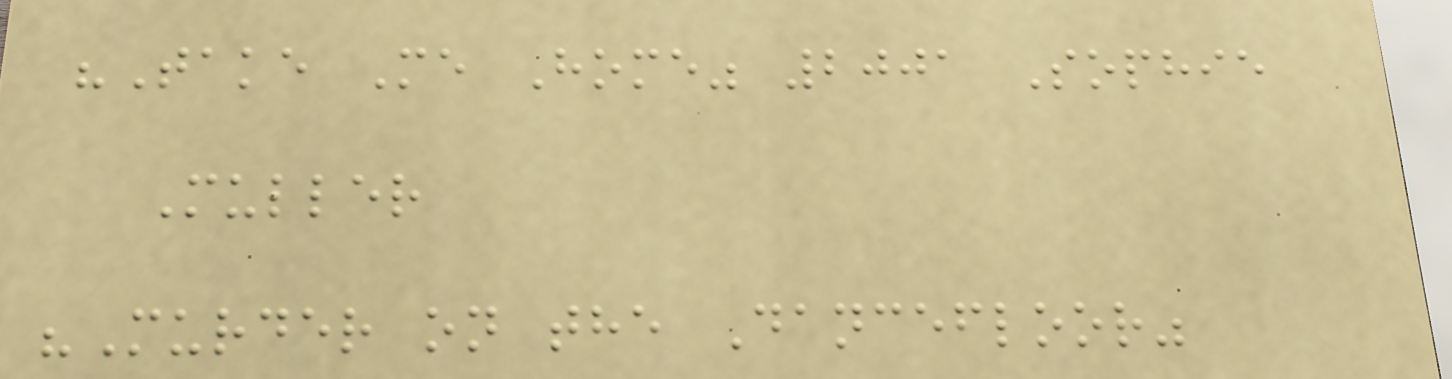"Take Me Home" 2001 Sophie
Muller
"Murder on the Dancefloor"
